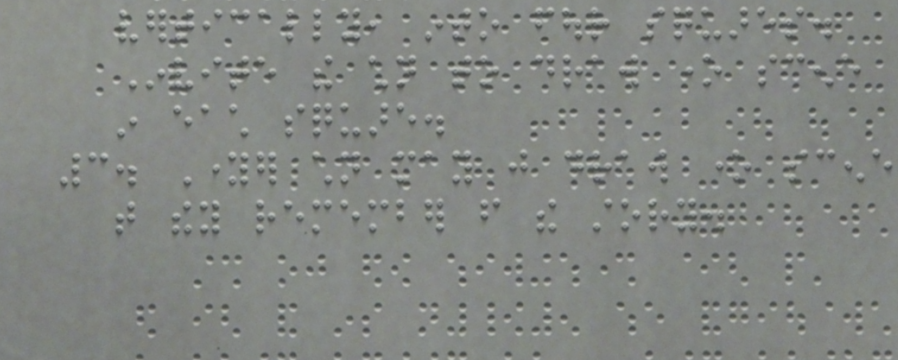vertically, into four squares.
Invite the children to draw one scene
in each square.
3. Younger children may just draw one scene
that they remember from the story.
